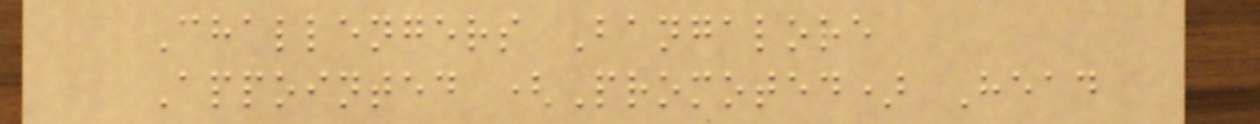Challengers Bangalore
Appointed (Promoted) Head
